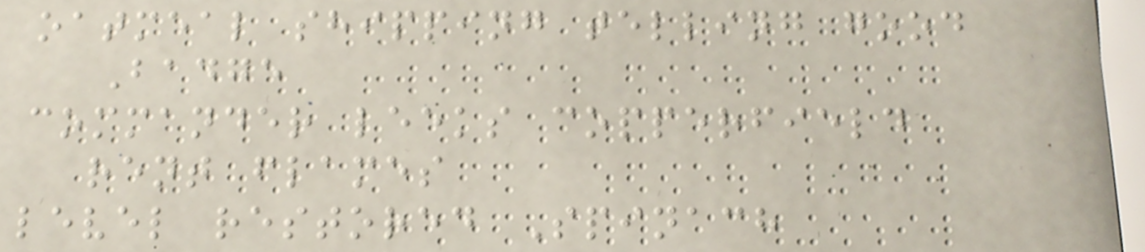oatmeal shipping telling good
Badge
commander leeks copperfield
rent flames
level restored Spinach
